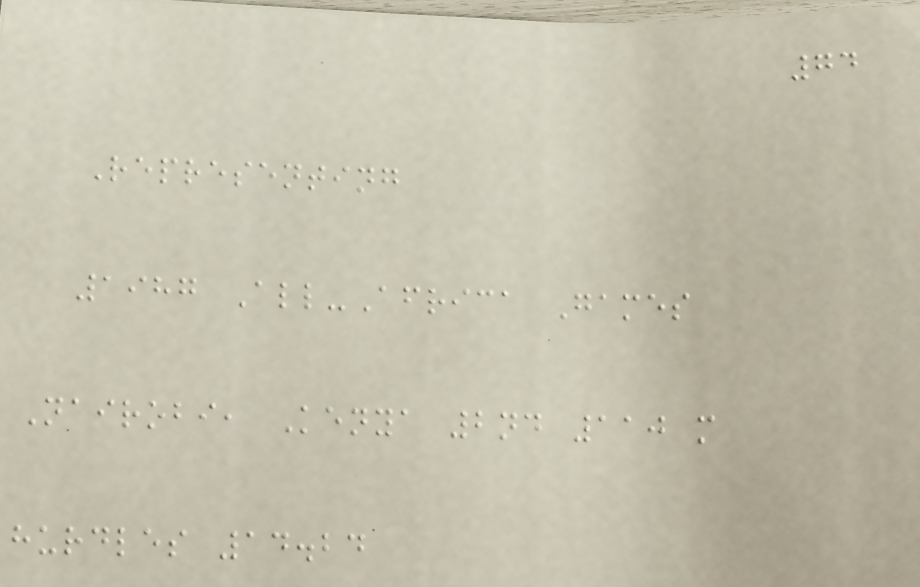74
Representing
1987 All-Africa Games
Nairobi, Kenya 2nd 110 m
hurdles 14.24
